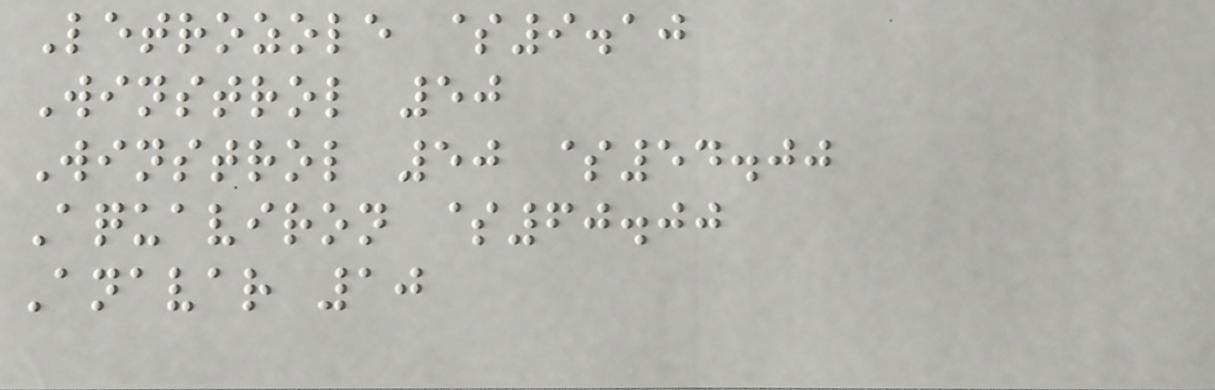Letrozole $9.10
Winstrol 50
Winstrol 50 $54.00
Aquaviron $60.00
Anavar 10
